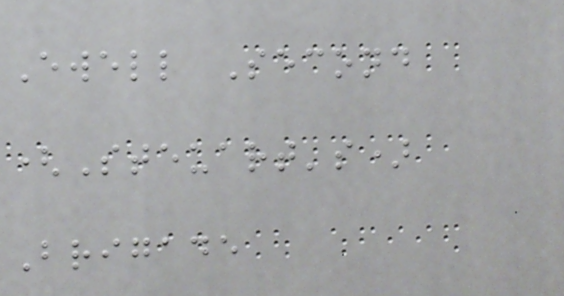Ewell Second
(Steuart's)
Brigade
